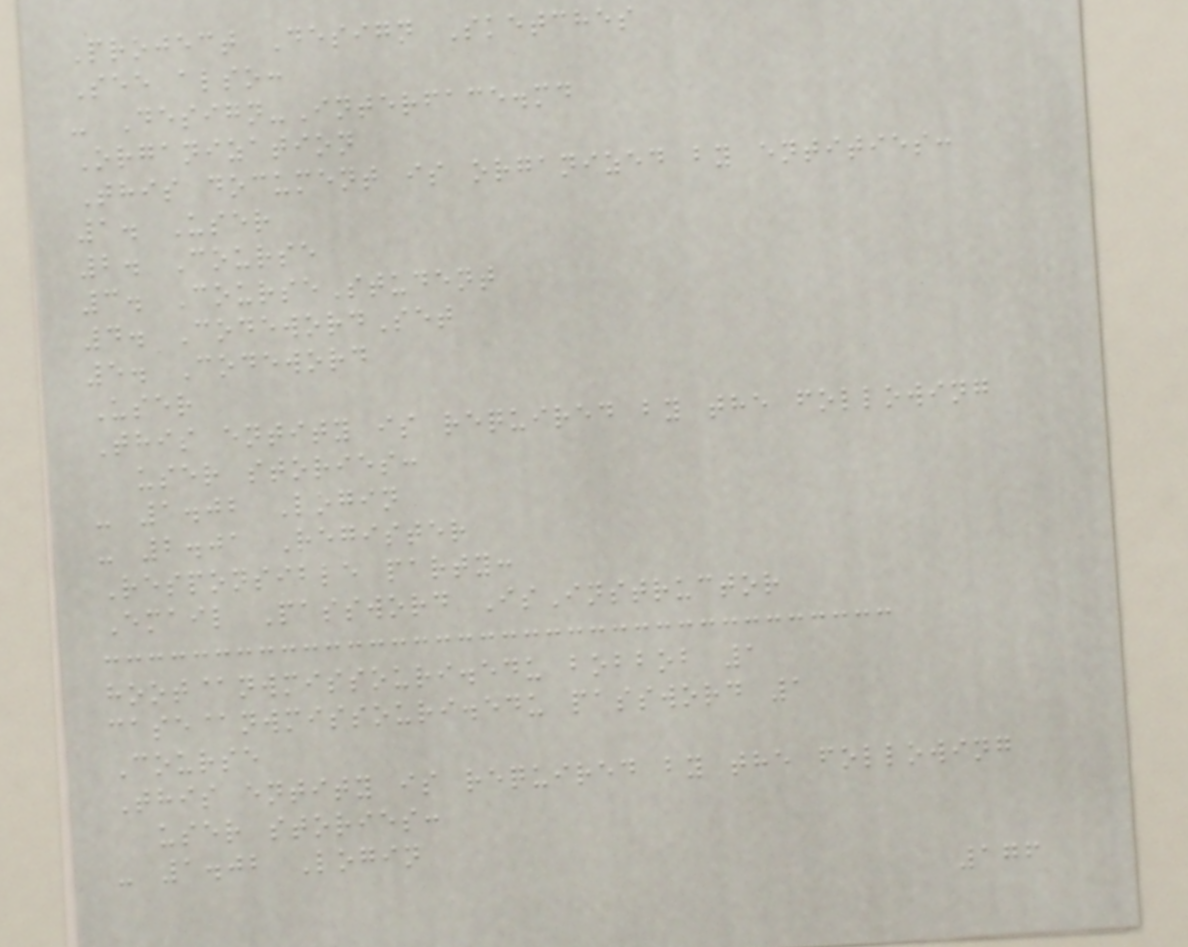Project Design Sketches
See also:
- Design-Interface.md
Organization
This document is organized by entities:
1. User
2. Course
3. CourseStudent
4. CodewordSet
5. Codeword
User
This entity is required by the following
user stories:
- 1.02 Login
- 2.01 Register
Responsible party:
Email Password IsInstructor
hoot@nwmissouri.edu bobbob 1
case@nwmissouri.edu password 1
Course
This entity is required by the following
user stories:
- 1.02 Login
176
